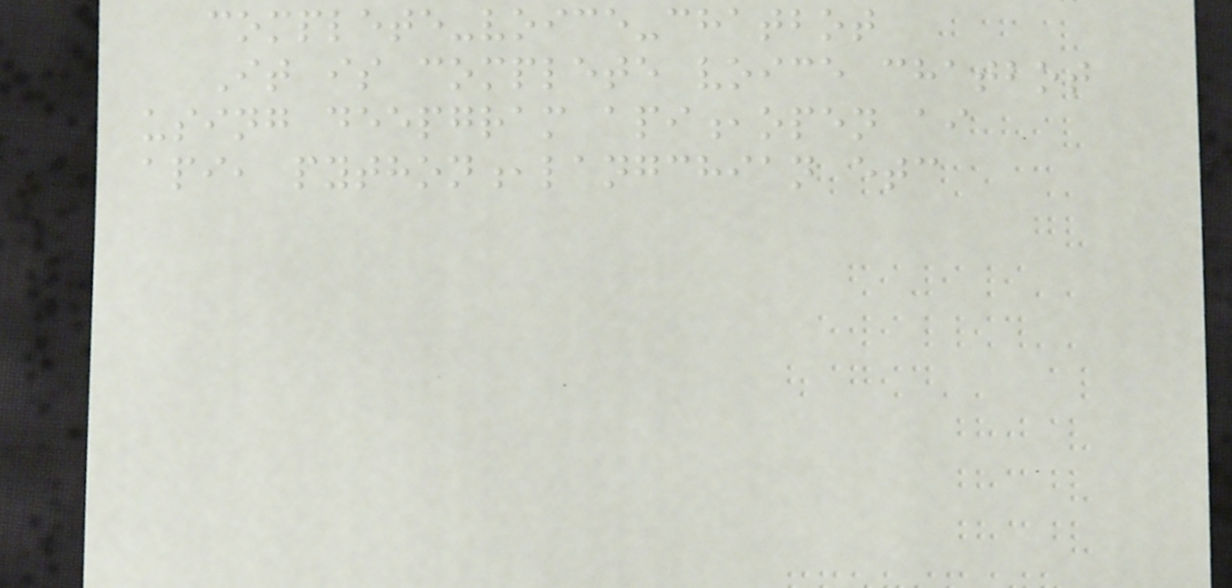complete-voice-chatbot
It is complete voice chatbot
using deepgram api,open ai
api, python,langchian etc
